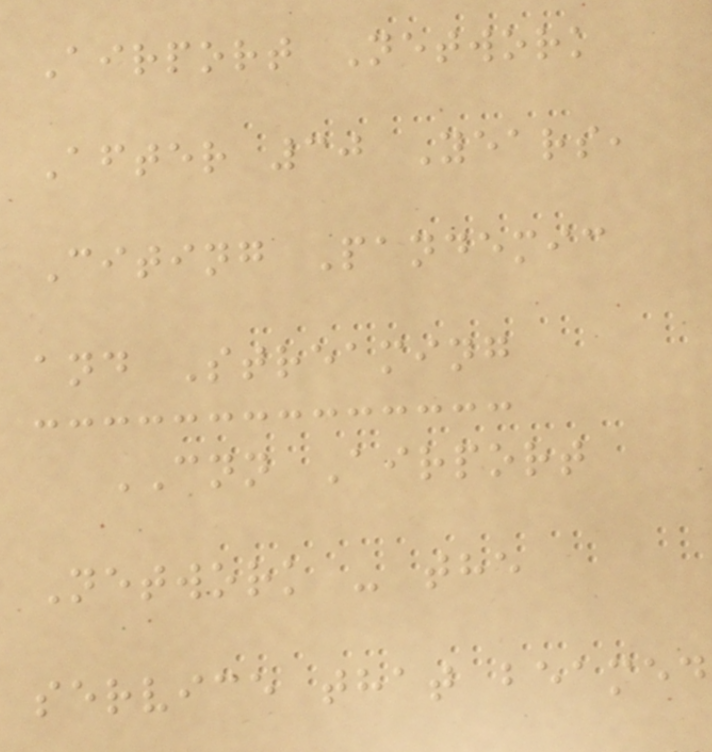Airport Network
After 30 Years,
Citing Pandemic
and Streaming
CNN Airport
Network - the
service that beamed
